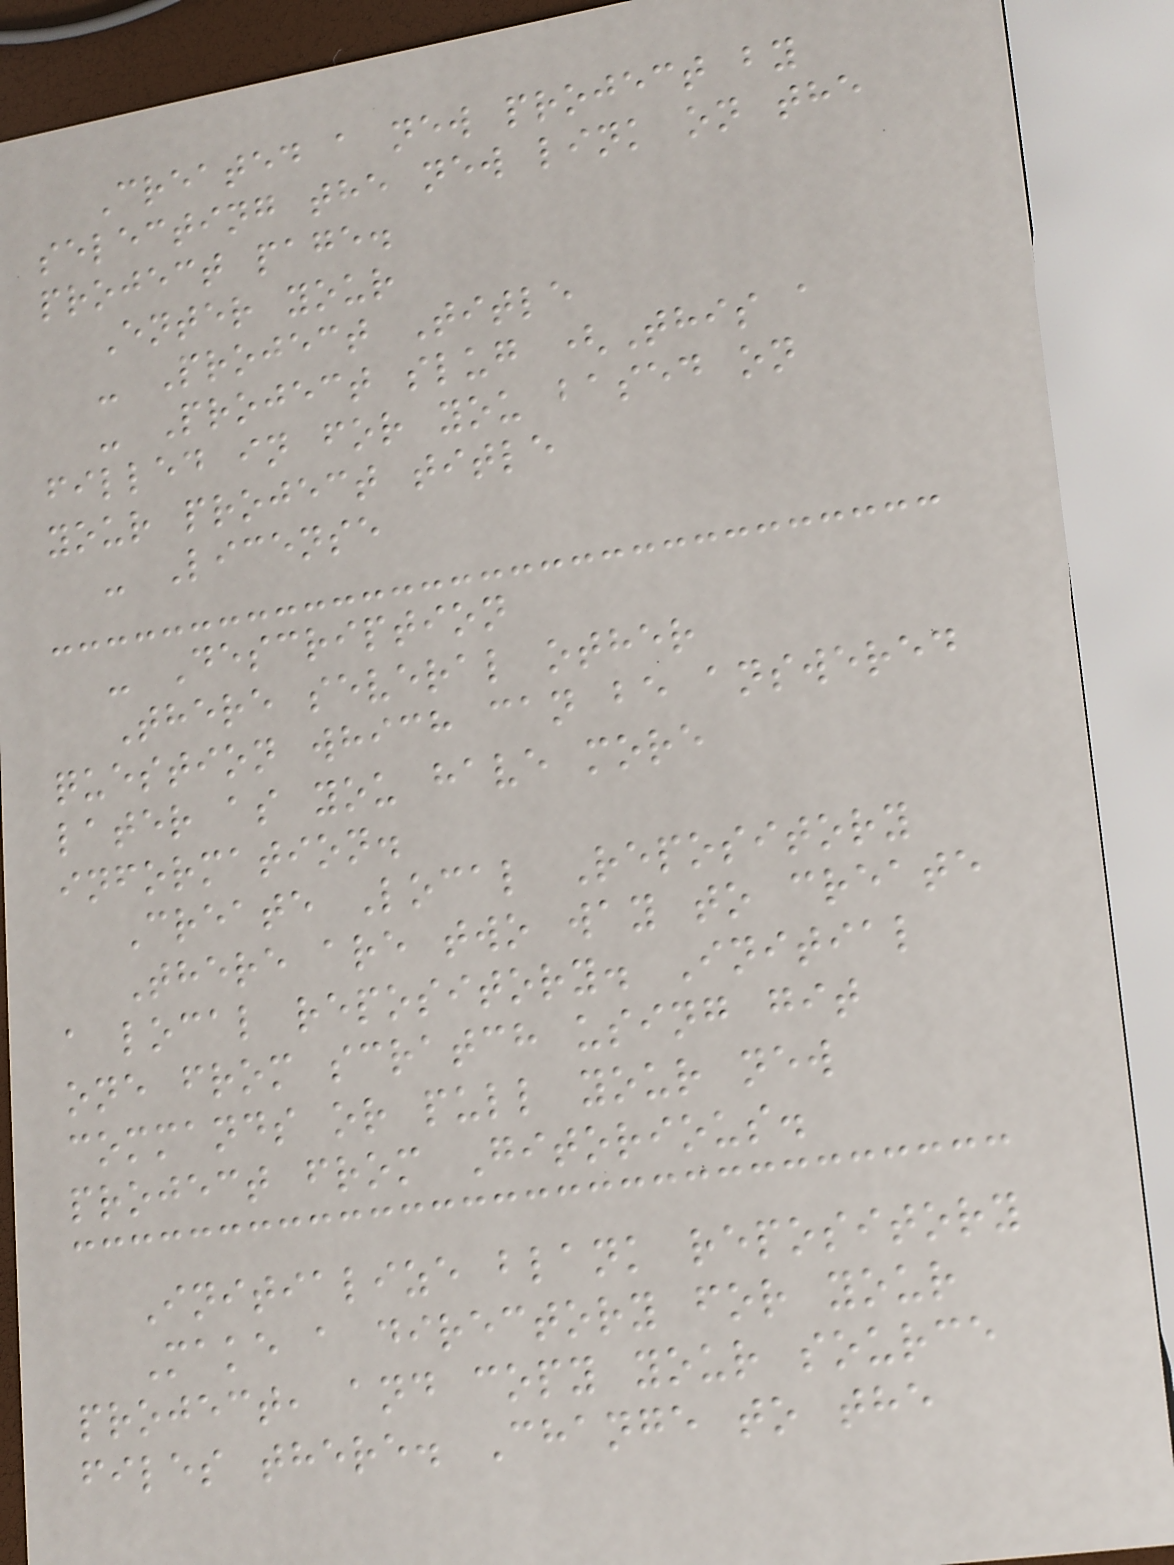Created a new project by
selecting the new link on the
project page.
Enter your
- Project Title
- Project slug (This a
filled in for you based on
your project title
- License
- Description
There several other
question which can be answered
later as you have more
information.
Create Local Repository
There are two way to create
a local repository. Initial
one from scratch using git
commands or pull your new
project from Gitorious.
Initialize blank repository
Make a directory for your
project, and copy your source
files there. Change to the
